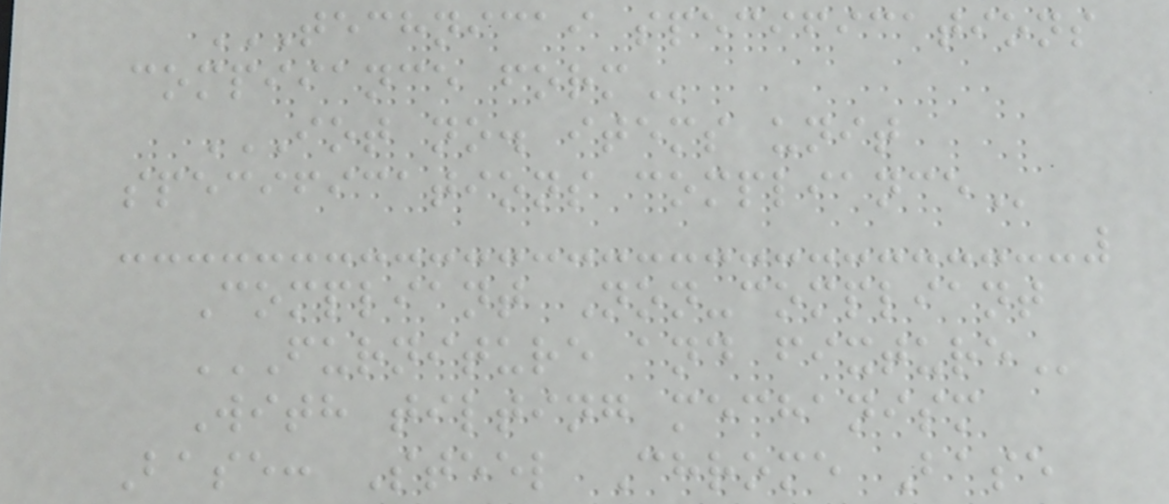TECHNICAI SPECIFICATIONS
COMPIIANCE FORM
IOT NO. ITEMS UNIT
SPECIFICATIONS COMPLIANCE
Compliant Non-compliant
FURNITURE AND FIXTURE
With tilting mechanism
Base: Steel Chrome Base
